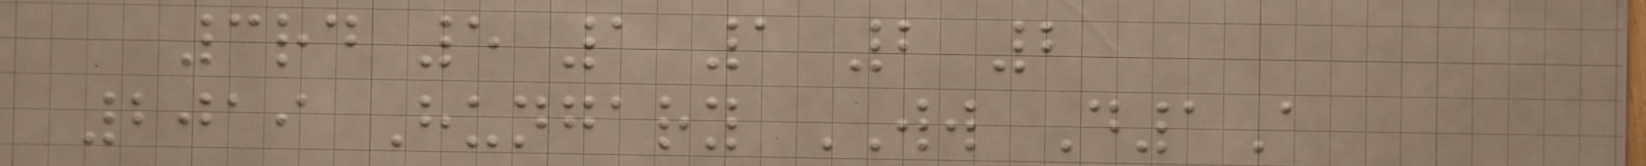3rd 5 1 1 2 2
2019 Hungary WW D1A
